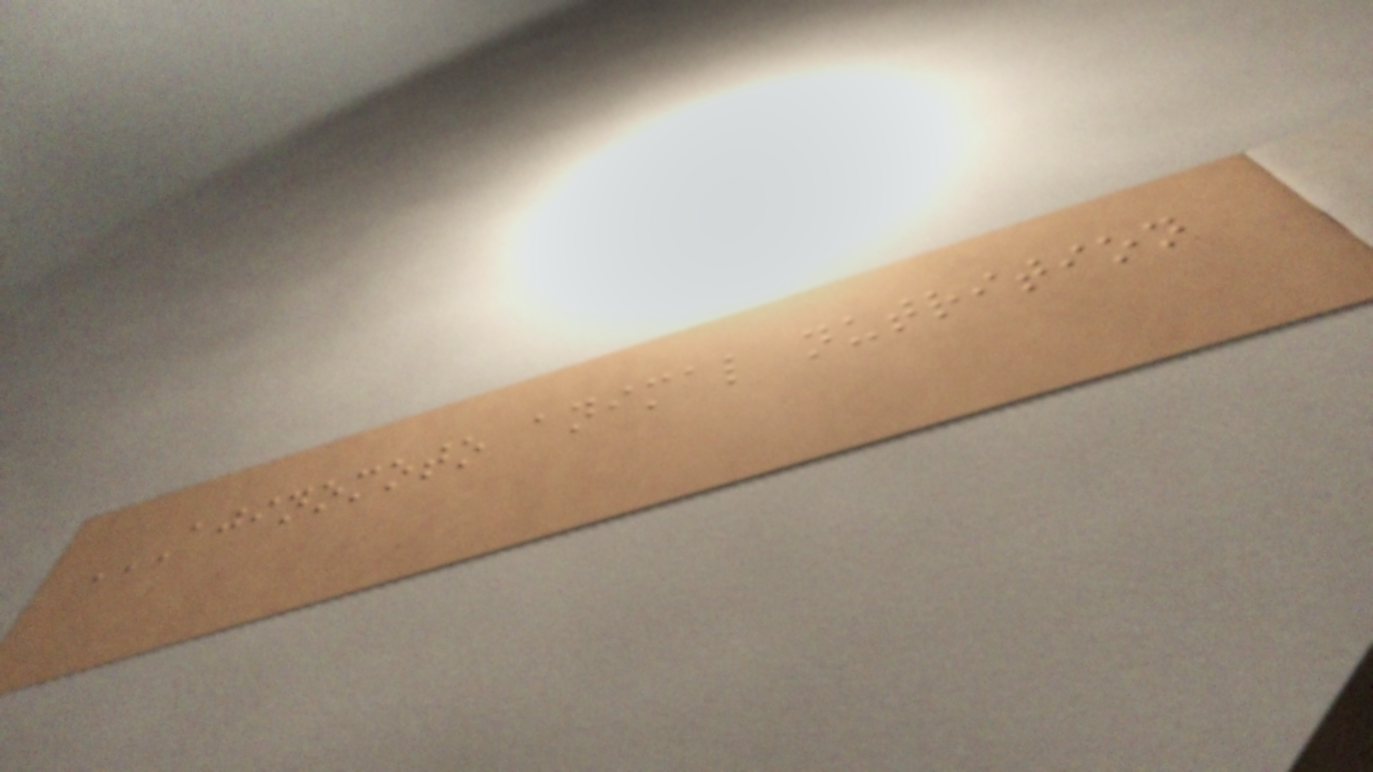AJINOMOTO ANIMAL NUTRITION
